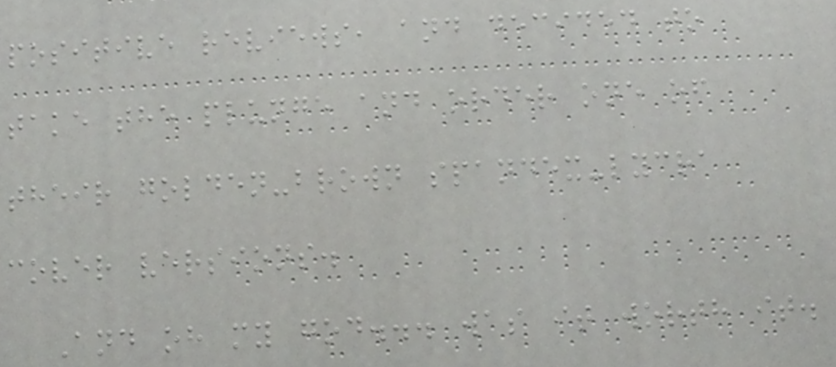positive reviews, and decided to
take the plunge and order one of
their golden-brown spandex-lycra
cover versions.
And oh my god... was it worth it.
